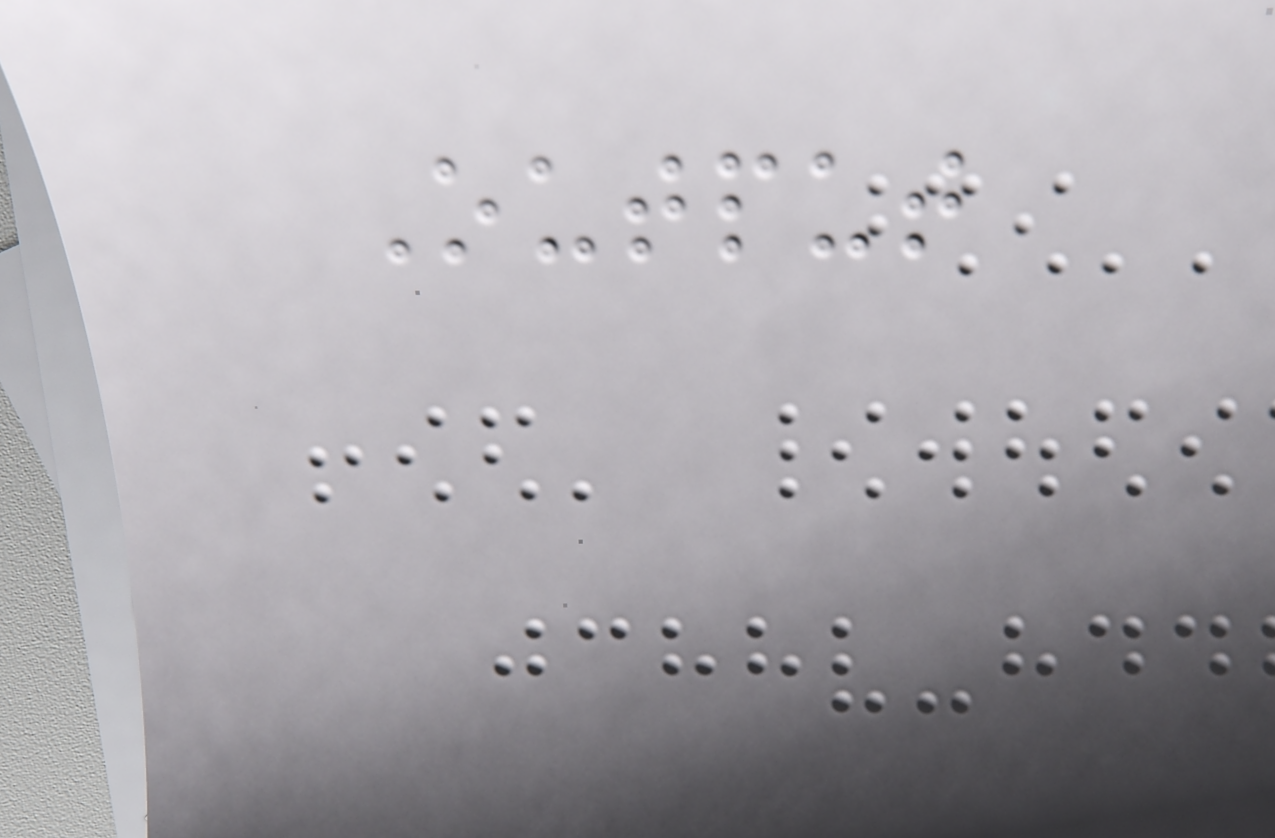Output
